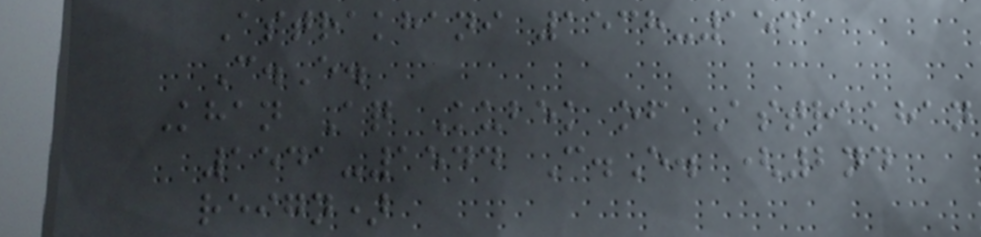Astrakhani 1538-1541
C.E.
Khan Aq Kubek of Astrakhan
1541-1544 C.E. (2nd
reign)
